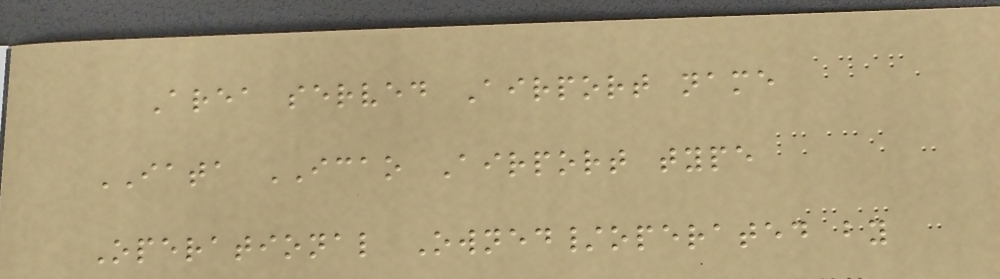Area served Airport name
IATA ICAO Airport type
Operational Owned/operated by
